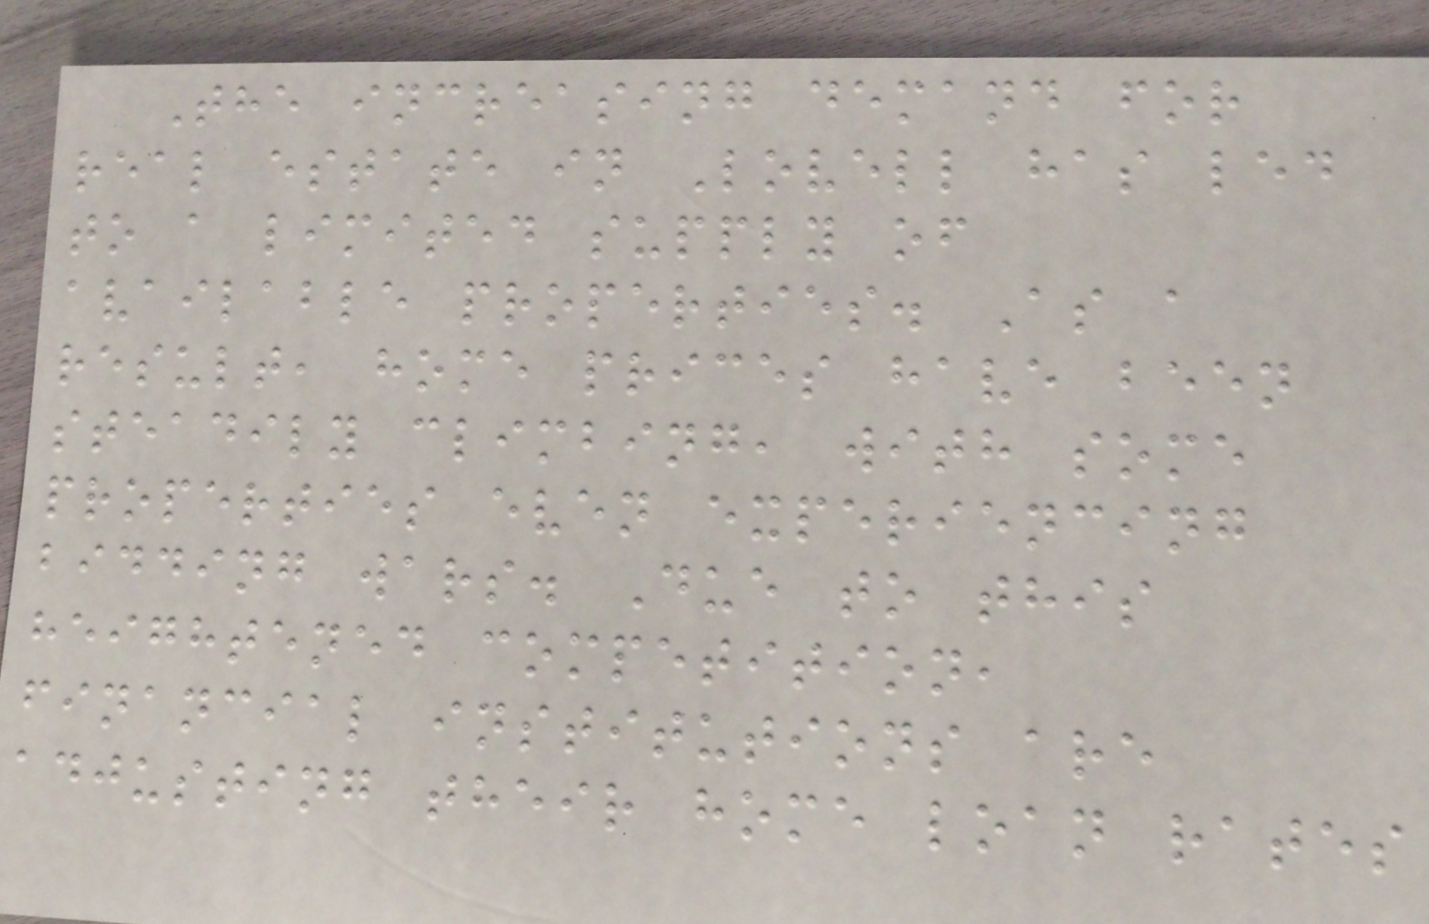The increasing demand for
real estate in Lovell has led
to a limited supply of
available properties. As a
result, home prices have been
steadily climbing, with some
properties even experiencing
bidding wars. Due to this
heightened competition,
financial institutions are
adjusting their home loan rates
